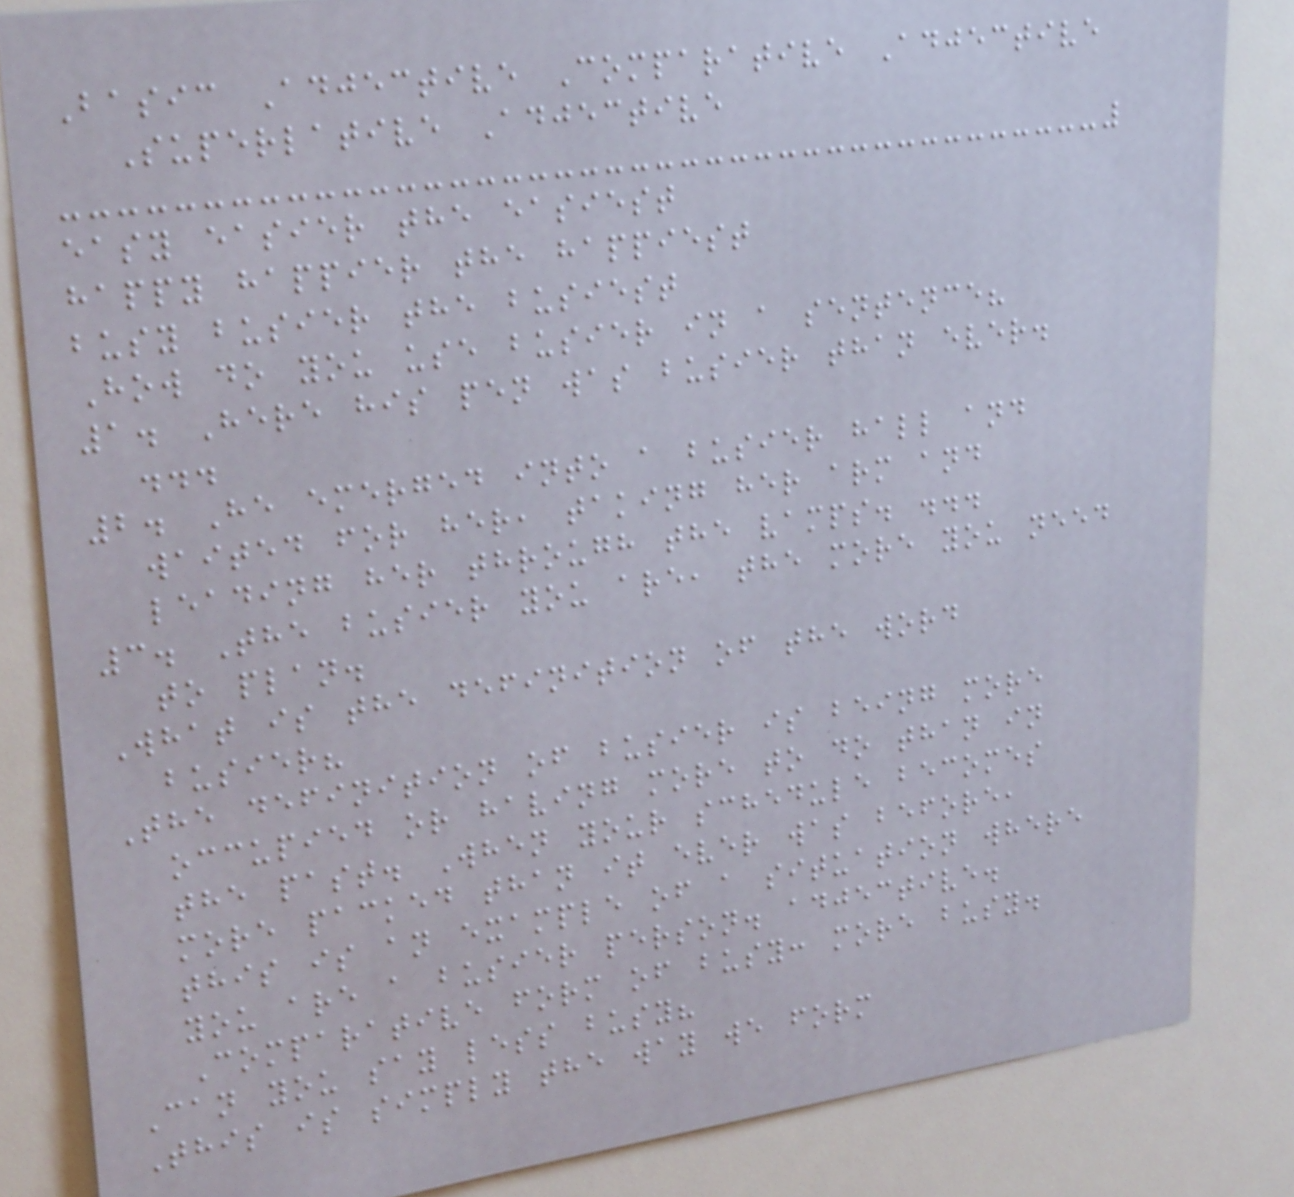Basic Adjective Comparative Adjective
Superlative Adjective
easy easier the easiest
happy happier the happiest
busy busier the busiest
How do you use busier in a sentence?
1. Here his pen was busier than ever.
...
2. He emerged into a busier hall and
waited for her, taking her arm and
leading her through the vamps. ...
3. The busier you are, the more you need
to plan.
What is the definition of the word
busier?
The definition of busier is being more
occupied or having more to do than in
the past. When your schedule becomes
more packed than it ever was before,
this is an example of a situation where
you are a busier person. adjective.
Comparative form of busy: more busy.
Can you say less busy?
This is simply the way we form
